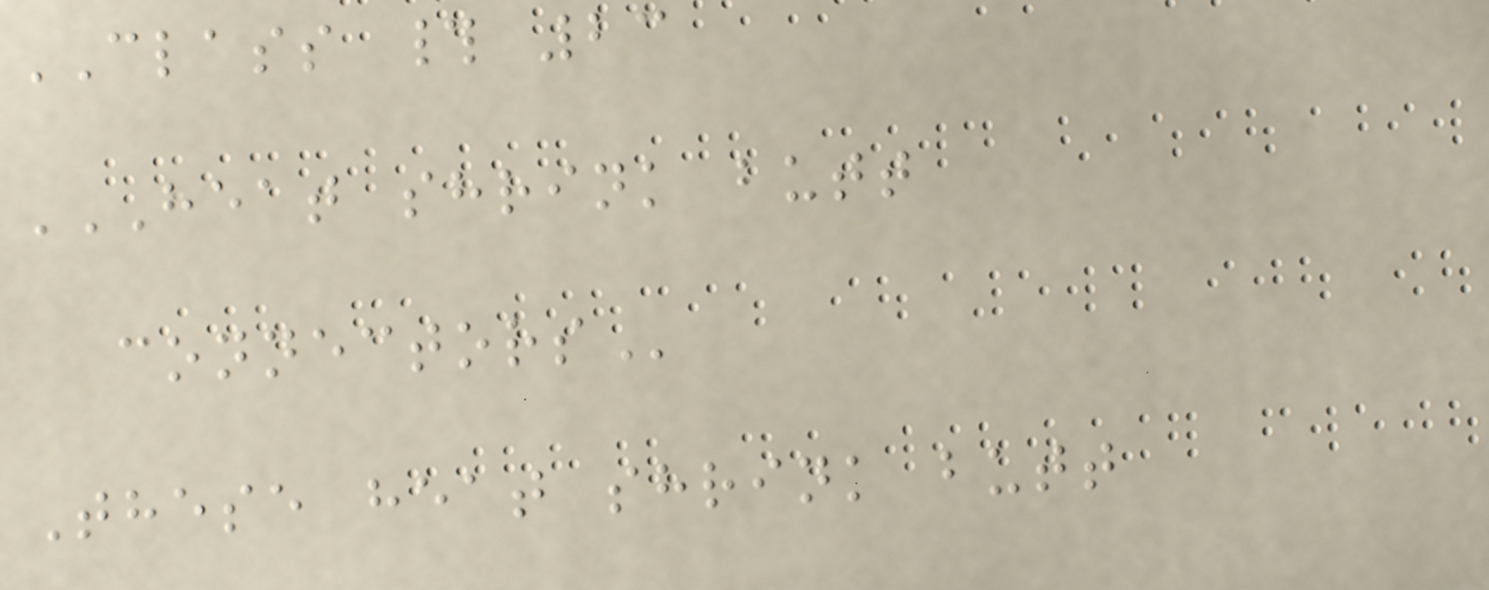CLASS # 23
HEAT SHRINK BUTT
CONNECTORS
These heat shrink butt
